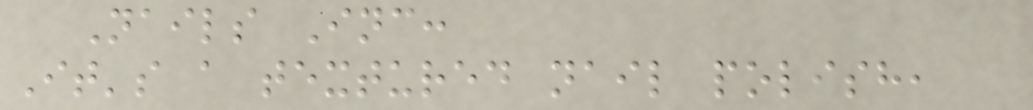Nails Inc:
It's a textured nail polish,
